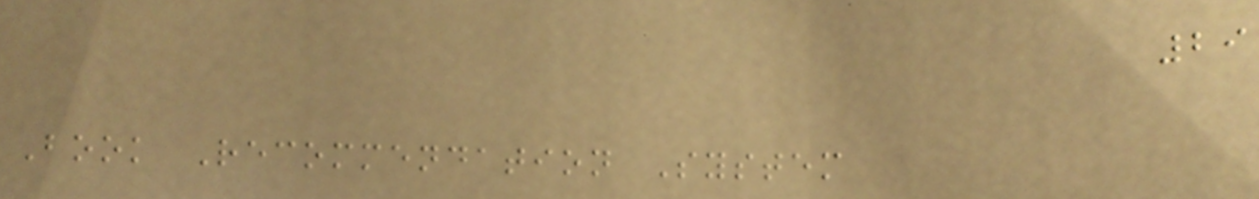29
Book Recommendation System
